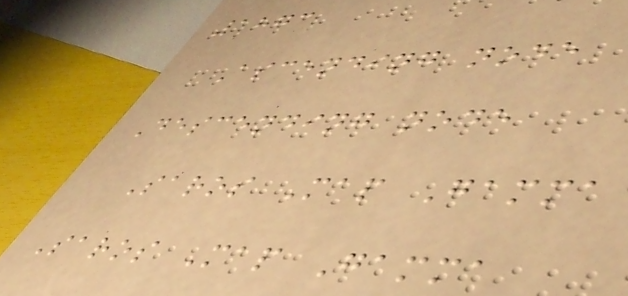1873
Ascending node
Descending node
Saros Map Gamma
Saros Map Gamma
